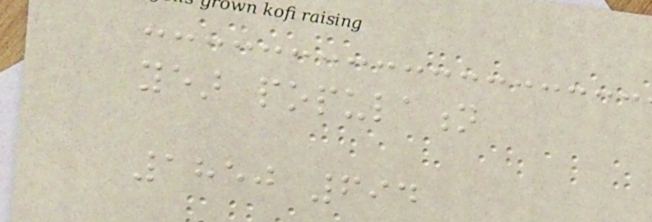year population
1850 694
